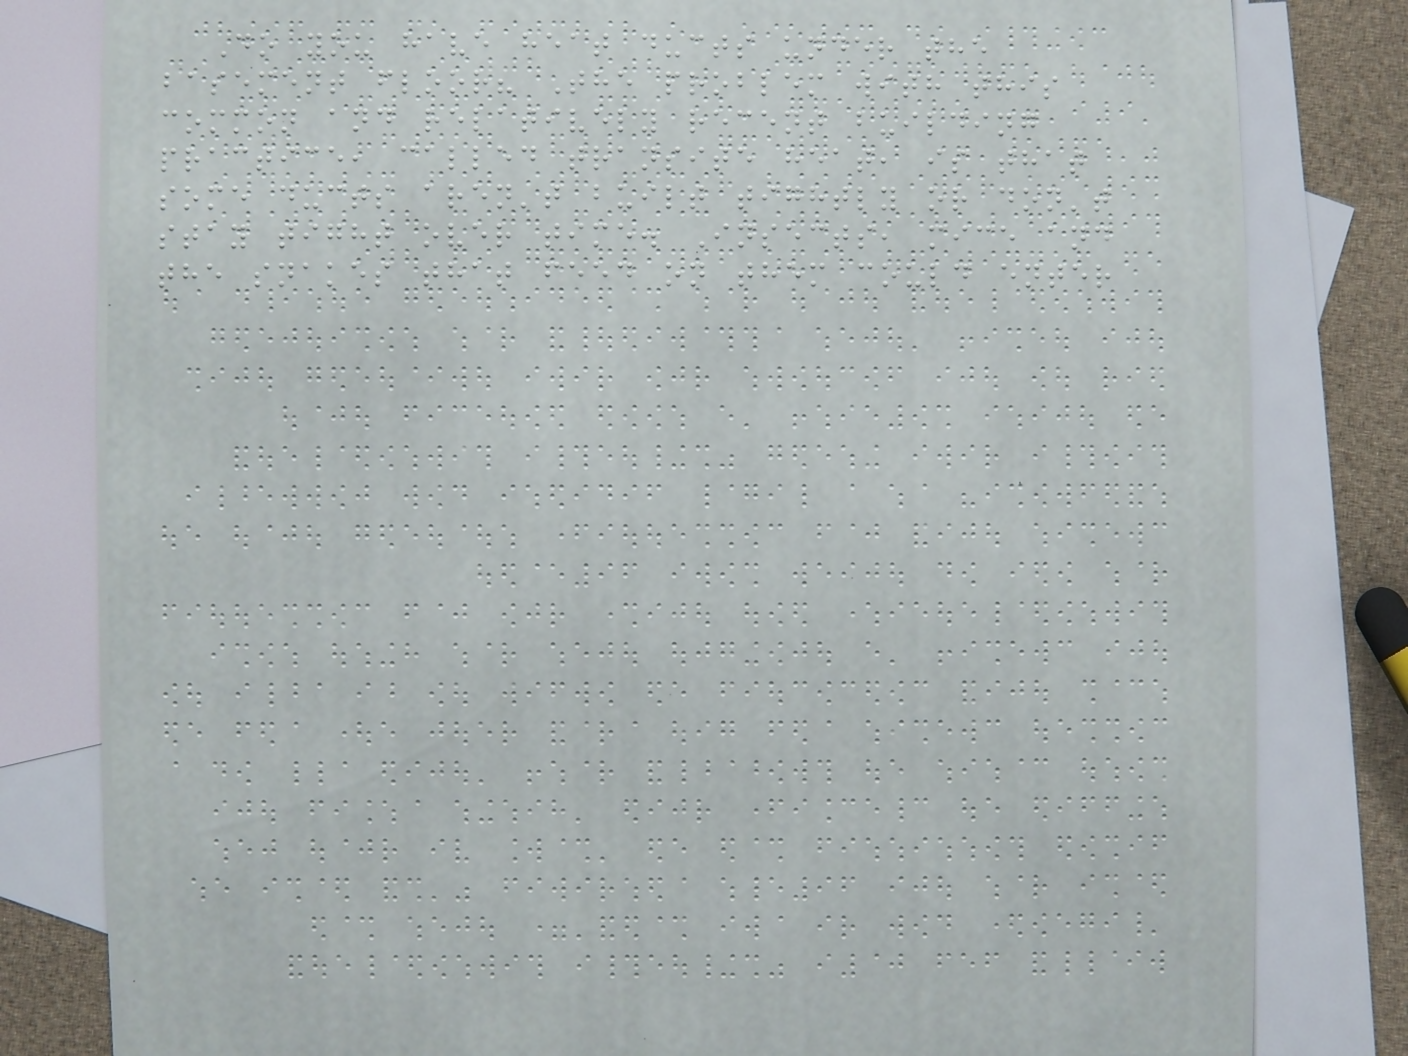Do you have heat ducts under the
basement floor? The problem with this
common and relatively recent building
practice, called transite heat, is that
some ducts aren't built tightly or don't
stay tight over time. Insects, mice and
the snakes that feed on them could enter
